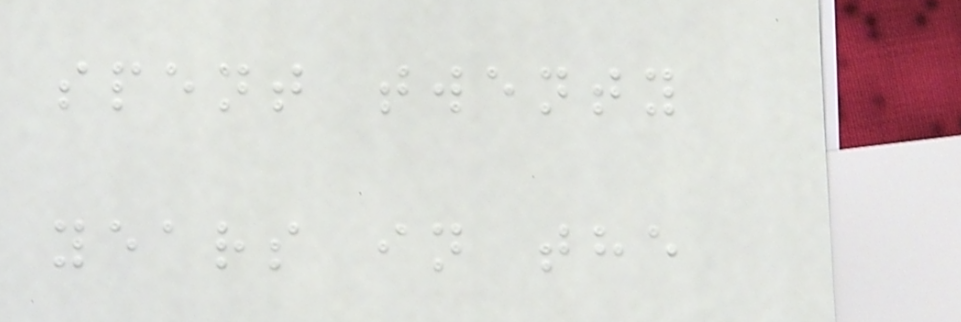spent twenty
years in the
